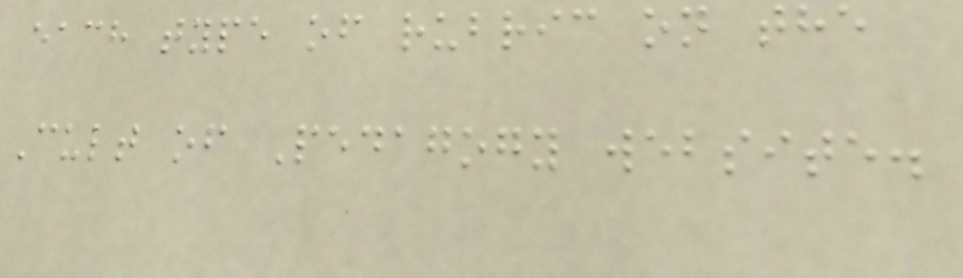each type of rubric on the
Cult of Pedagogy website.
